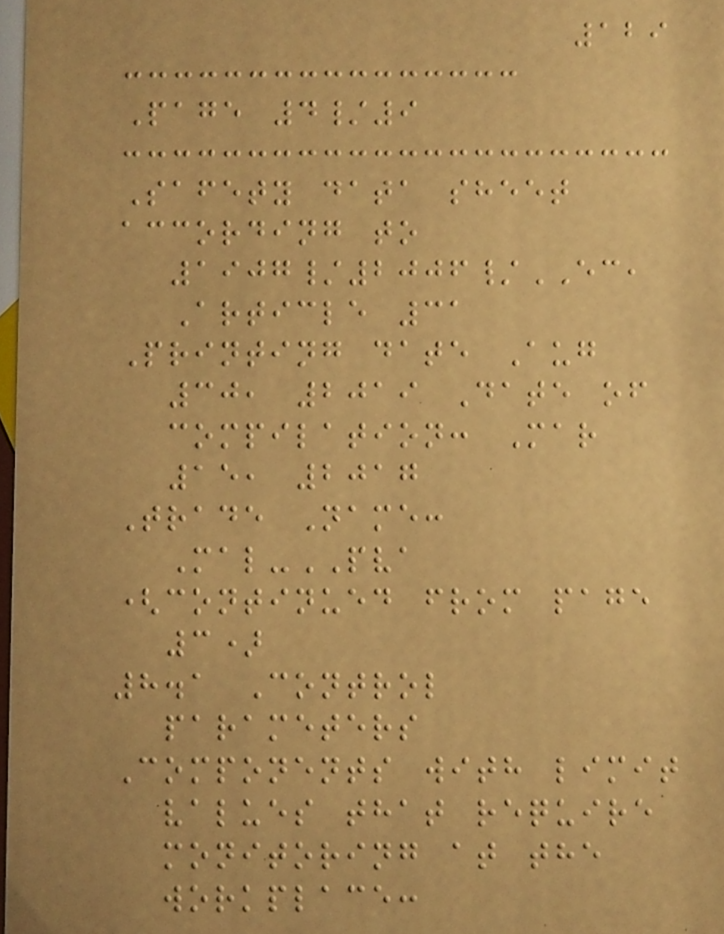129
Page 4/9
Safety data sheet
according to
1907/2006/EC,
Article 31
Printing date Aug
30, 2019 Date of
compilation: Mar
15, 2017
Trade Name:
Mal-PVA
(continued from page
3)
8.1 Control
parameters
Components with limit
values that require
monitoring at the
workplace:
